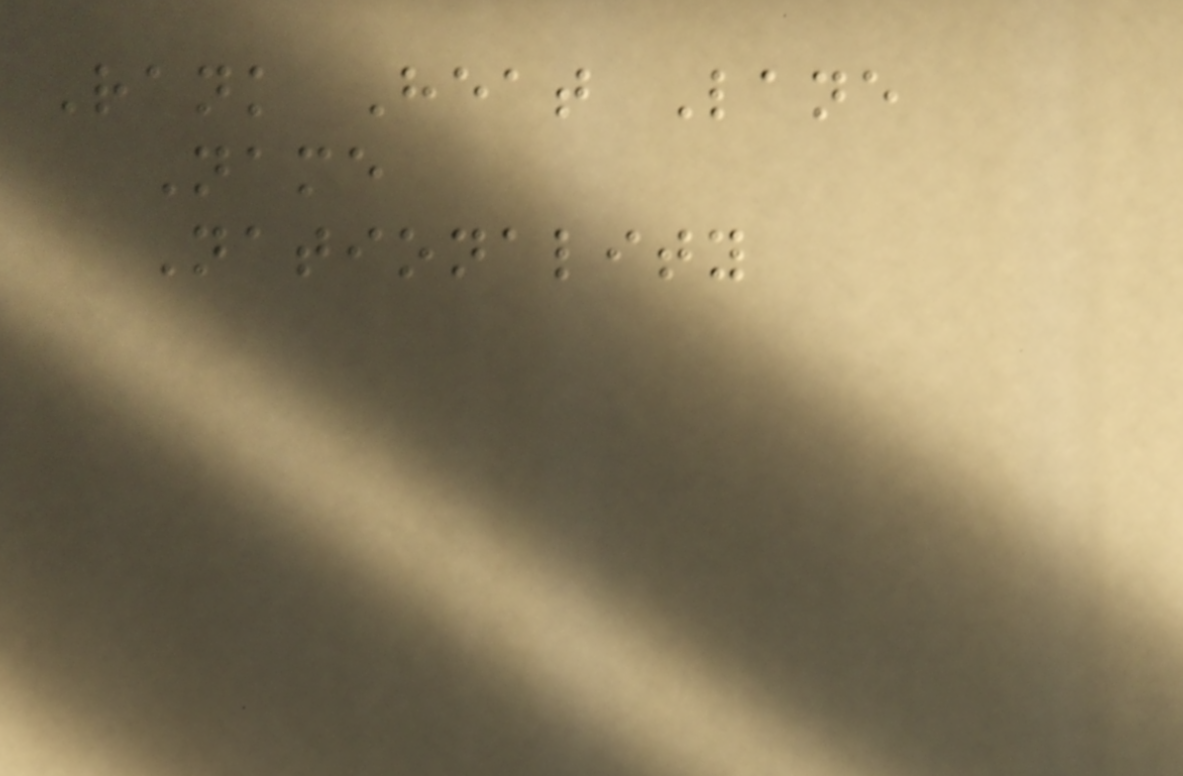Rank Heat Lane
Name
Nationality
